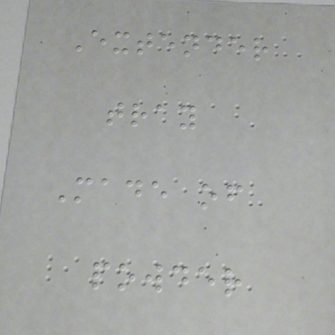Extender
tray
Made of
powder
